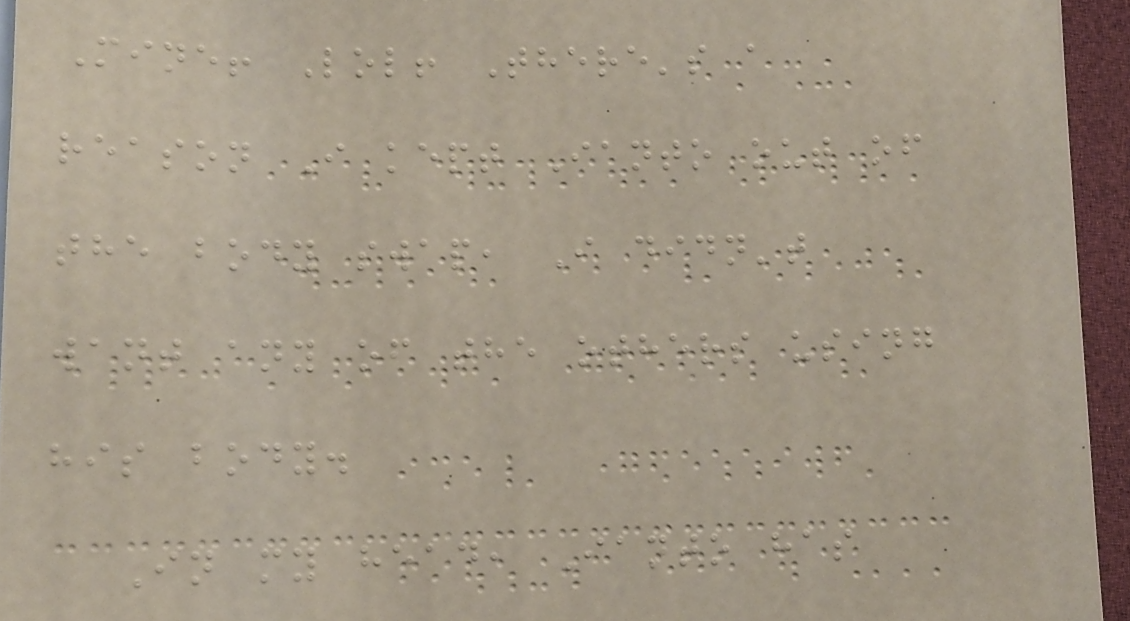Mine! Lol! There's a
reason I kept Ianto out of
the body swap, I didn't
want any of the others using
his body.
In my head, Ianto has
